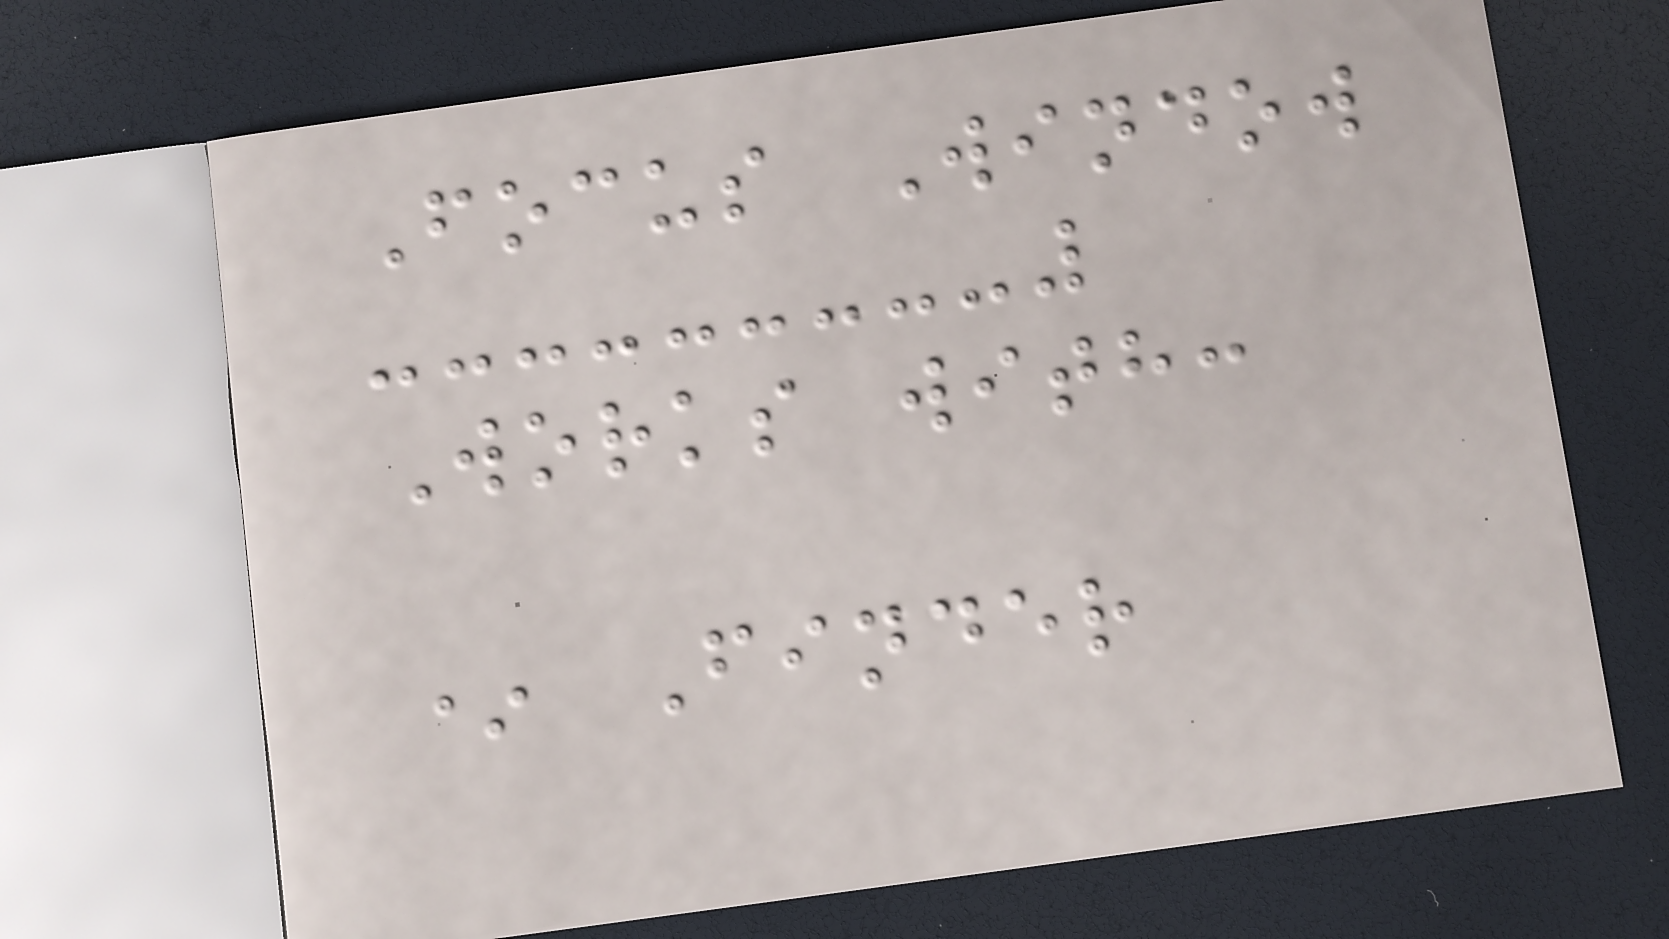Focus Window
Works with:
* Finder
